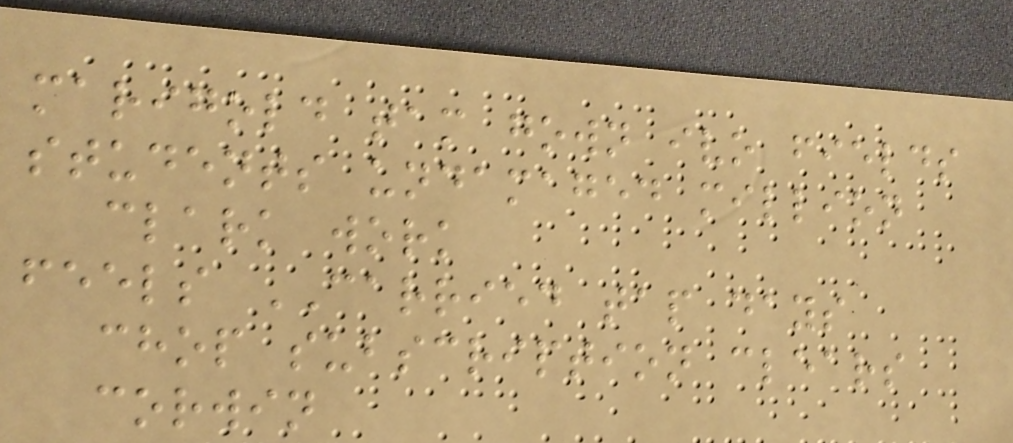marigold tam gown ivo fields
students undamaged million
clark work
feels CARRIED tap days
chop subscription clears
corwin
